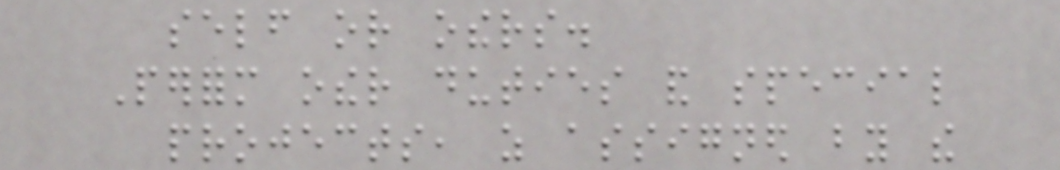self or others.
Perform other duties and special
projects, as assigned by the
